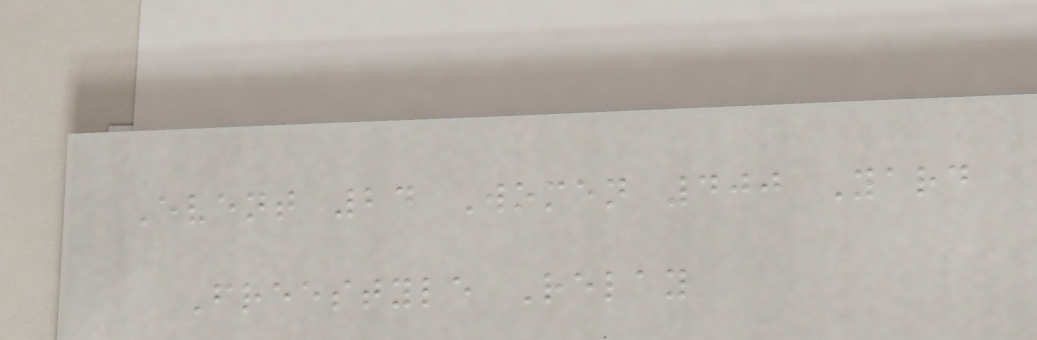Event 24 Women 400 Yard
Freestyle Relay
